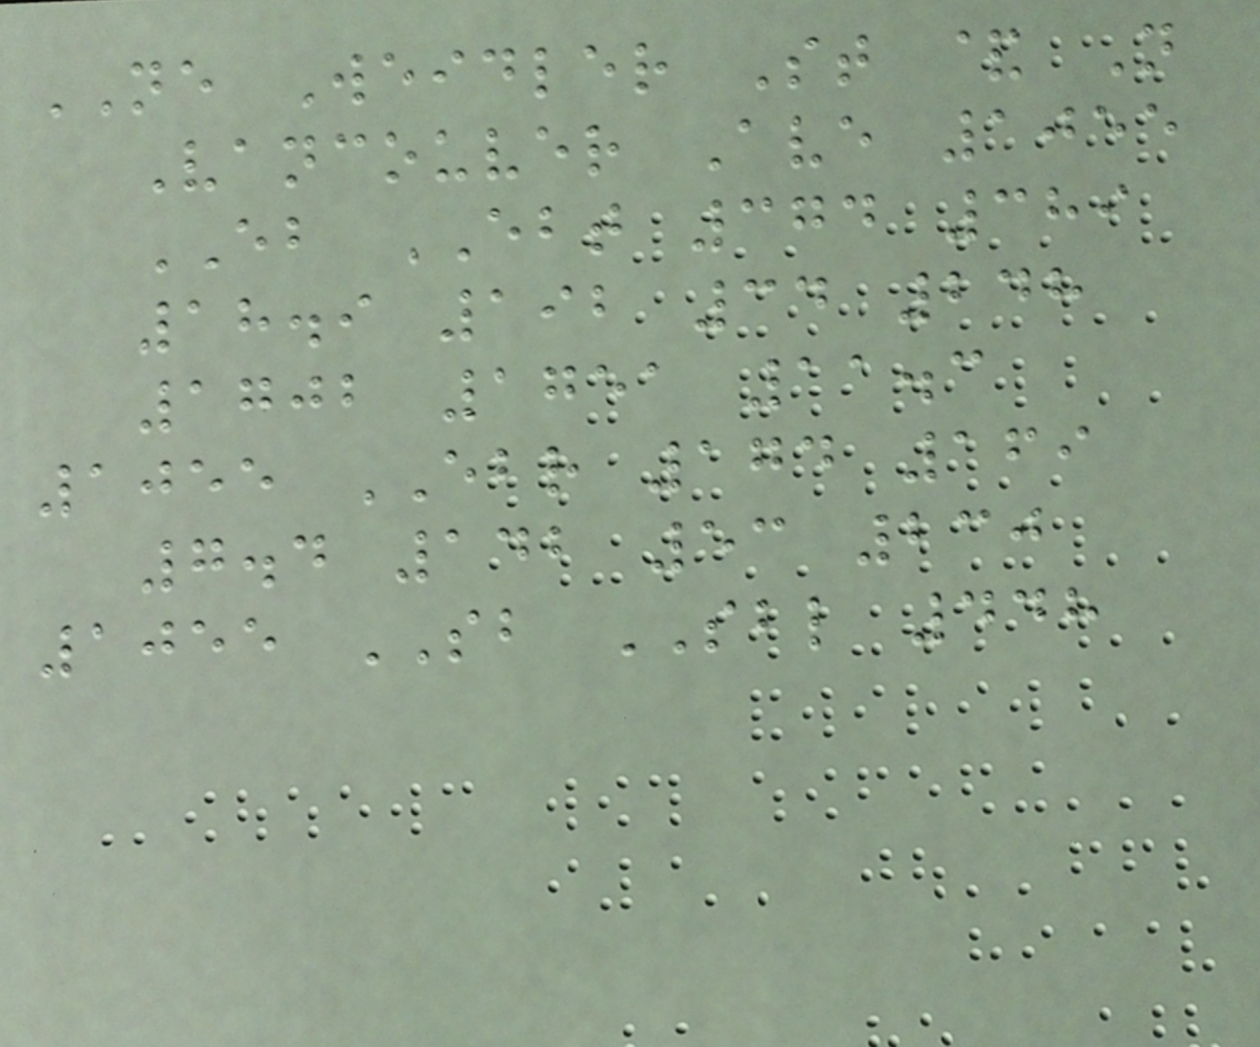NE Weidler St & N
Vancouver Ave 1055
EB EBT 374 389
18.9 192 34 248
1702 1751 11.3
1055 EBR 174 169
7.4 142 53 230
1055 SB SBL 448
